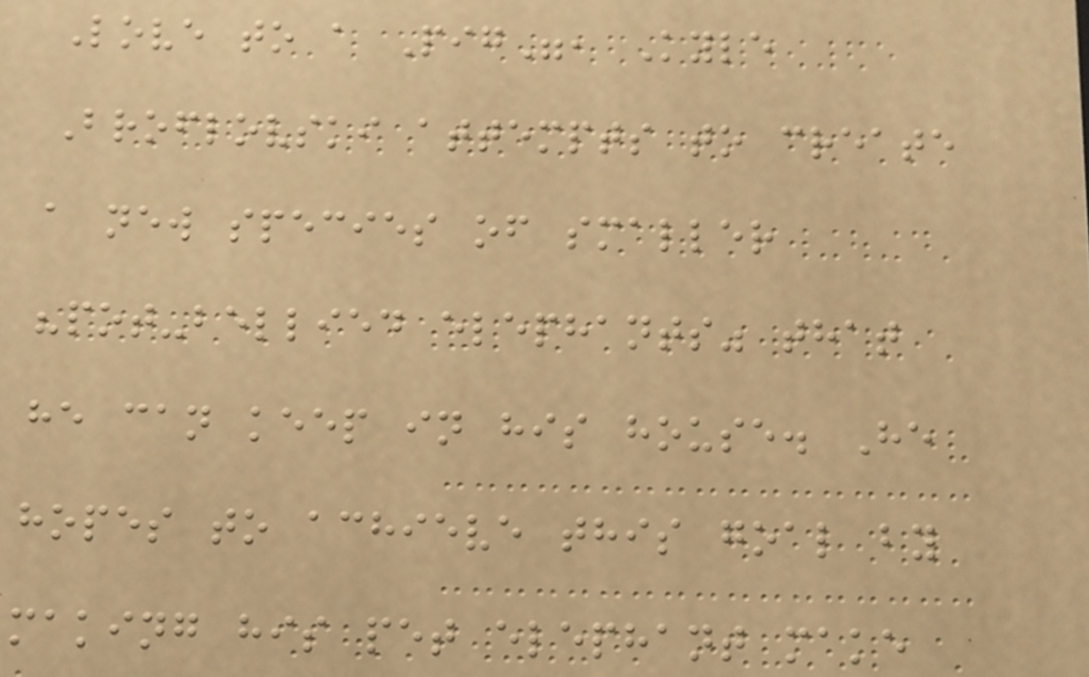Love to a Pig", Kyle
Broflovski attempts to create
a new species of smaller
"pot-bellied elephants" that
he can keep in his house. He
hopes to achieve this goal by
making his pet elephant make
